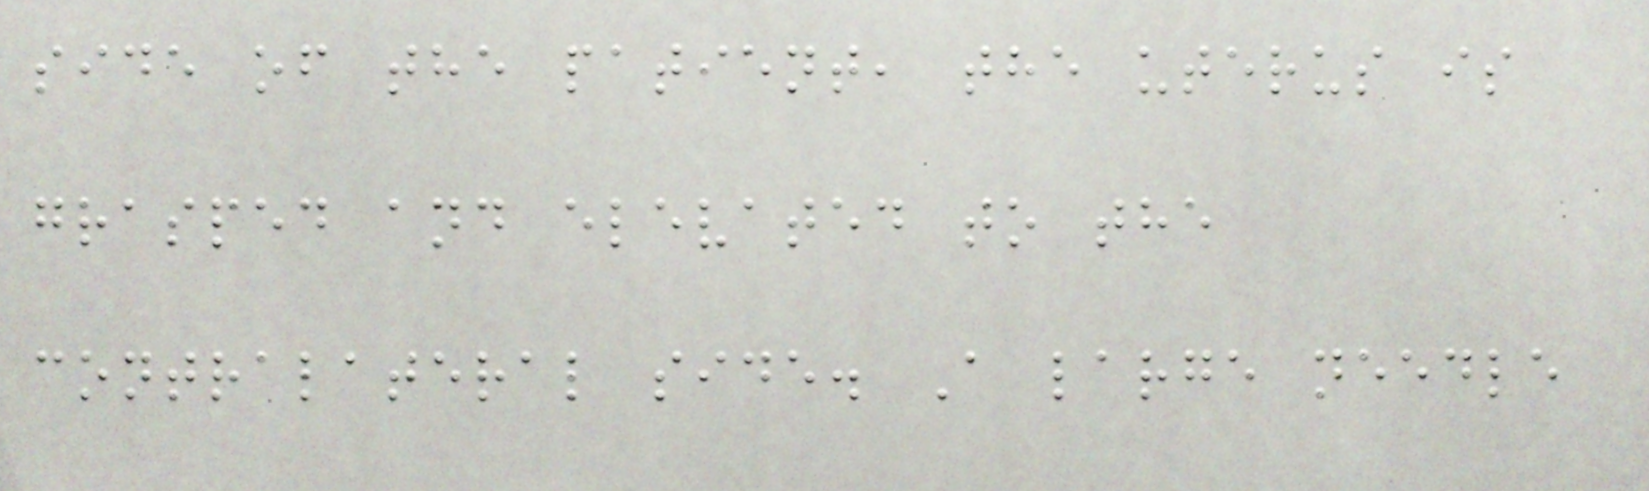side of the patient, the uterus is
grasped and elevated to the
contralateral side. A large needle
